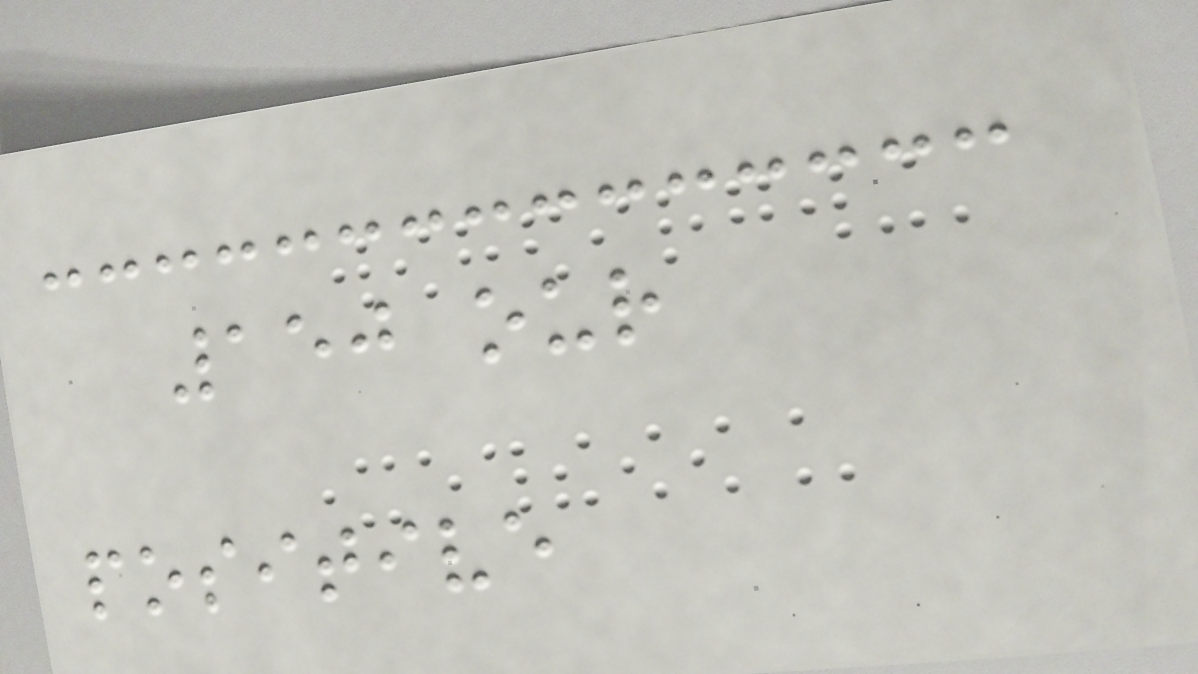150 our
positive
